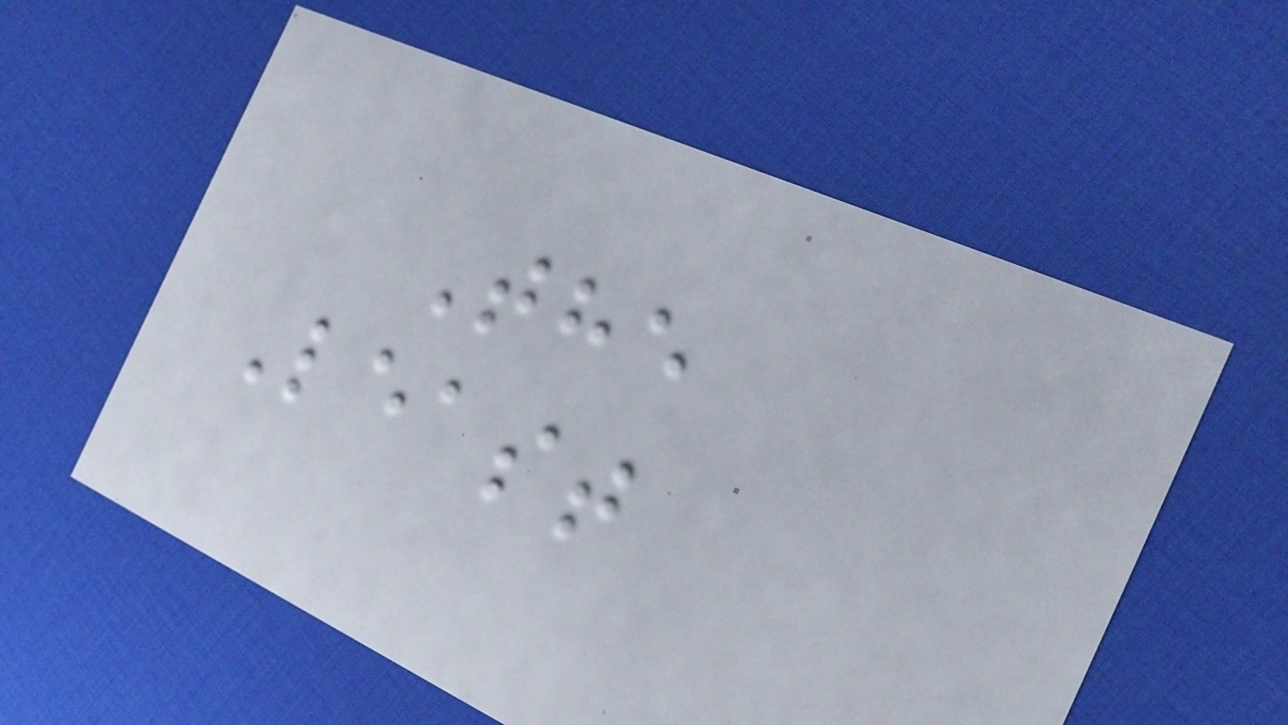The
Least
